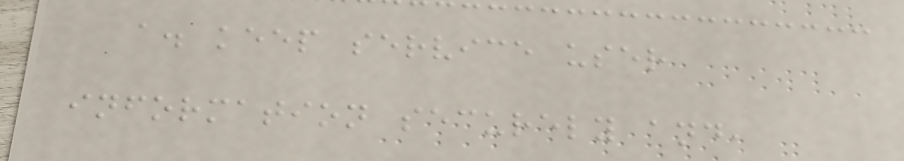a. keep service user
information securely and,
